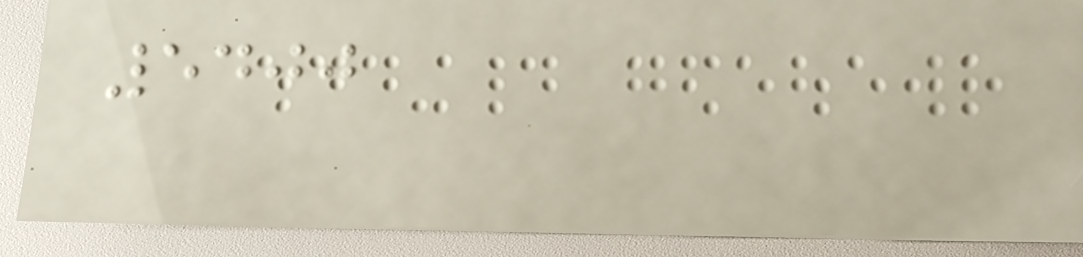5400
